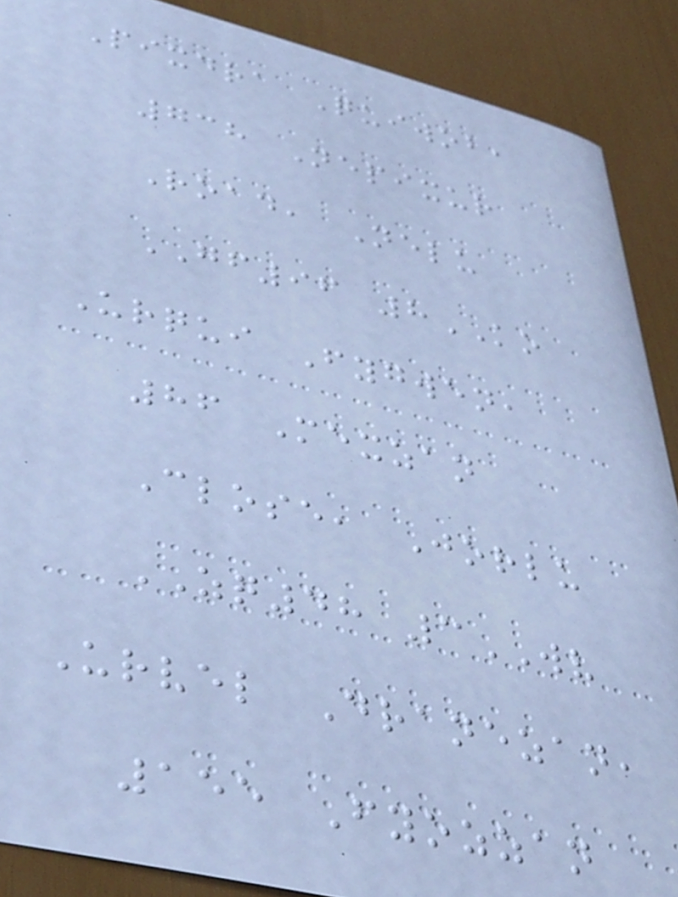Pixdra Quiwob,
738 Nepixur
Road, Nelu
GF96 8KO
Urqui Fygwen,
86 Mexzan
Close, Jorlu
ZQ48 3WV
Urvel Dranezan,
155 Fyozzan
